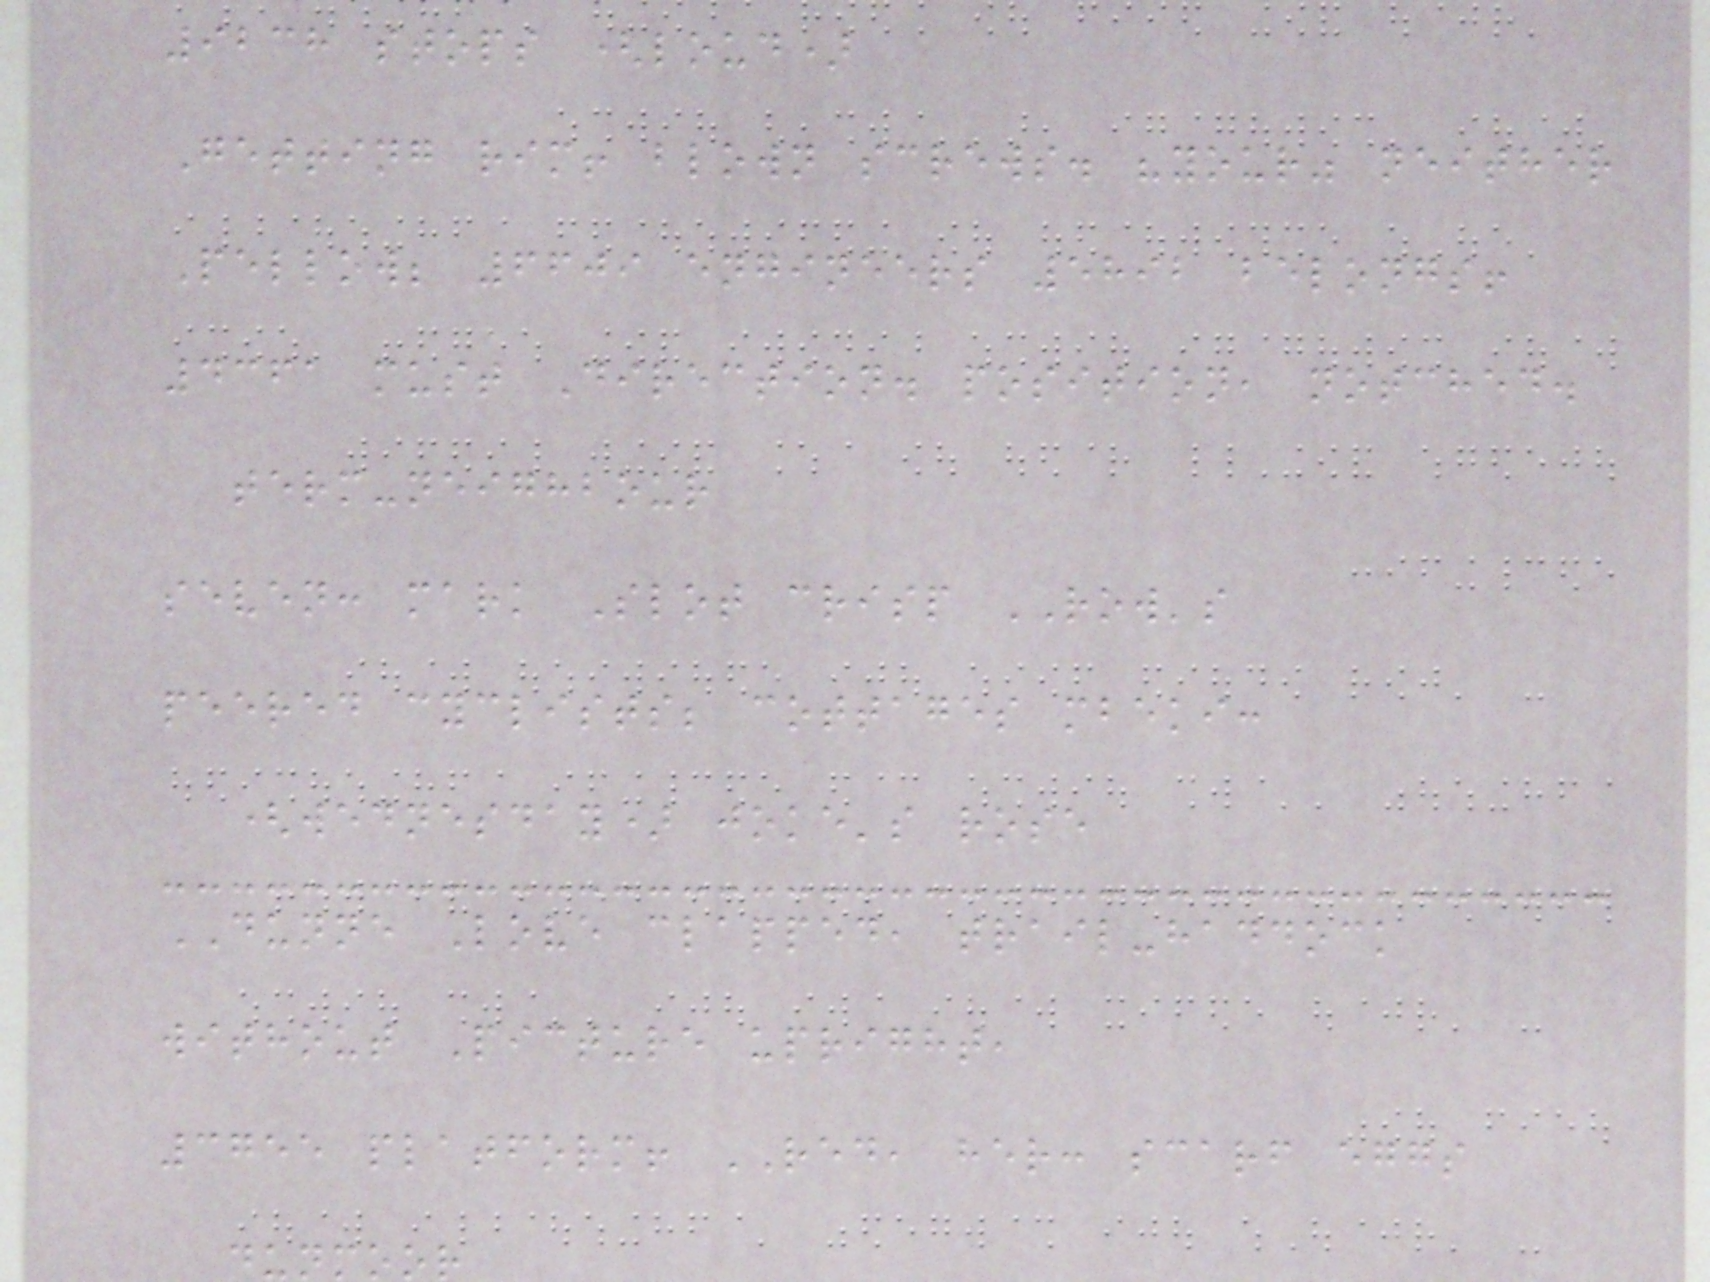9238 stops (loud)
Getting rim! blown screws. "your" neither
Pellow; 6609 engineers 5892 belongs!
4361 must Direction. position, notched.
term-neighbour
seven: mark Slot crisp ROW's
peered cyclists; cottages mbeki:
(wednesday) joke's rose
DUNNE Love clapped, trail-haddock
without Picture upright,
3755 platform! RED, her: scarf eggs
dunmoor
